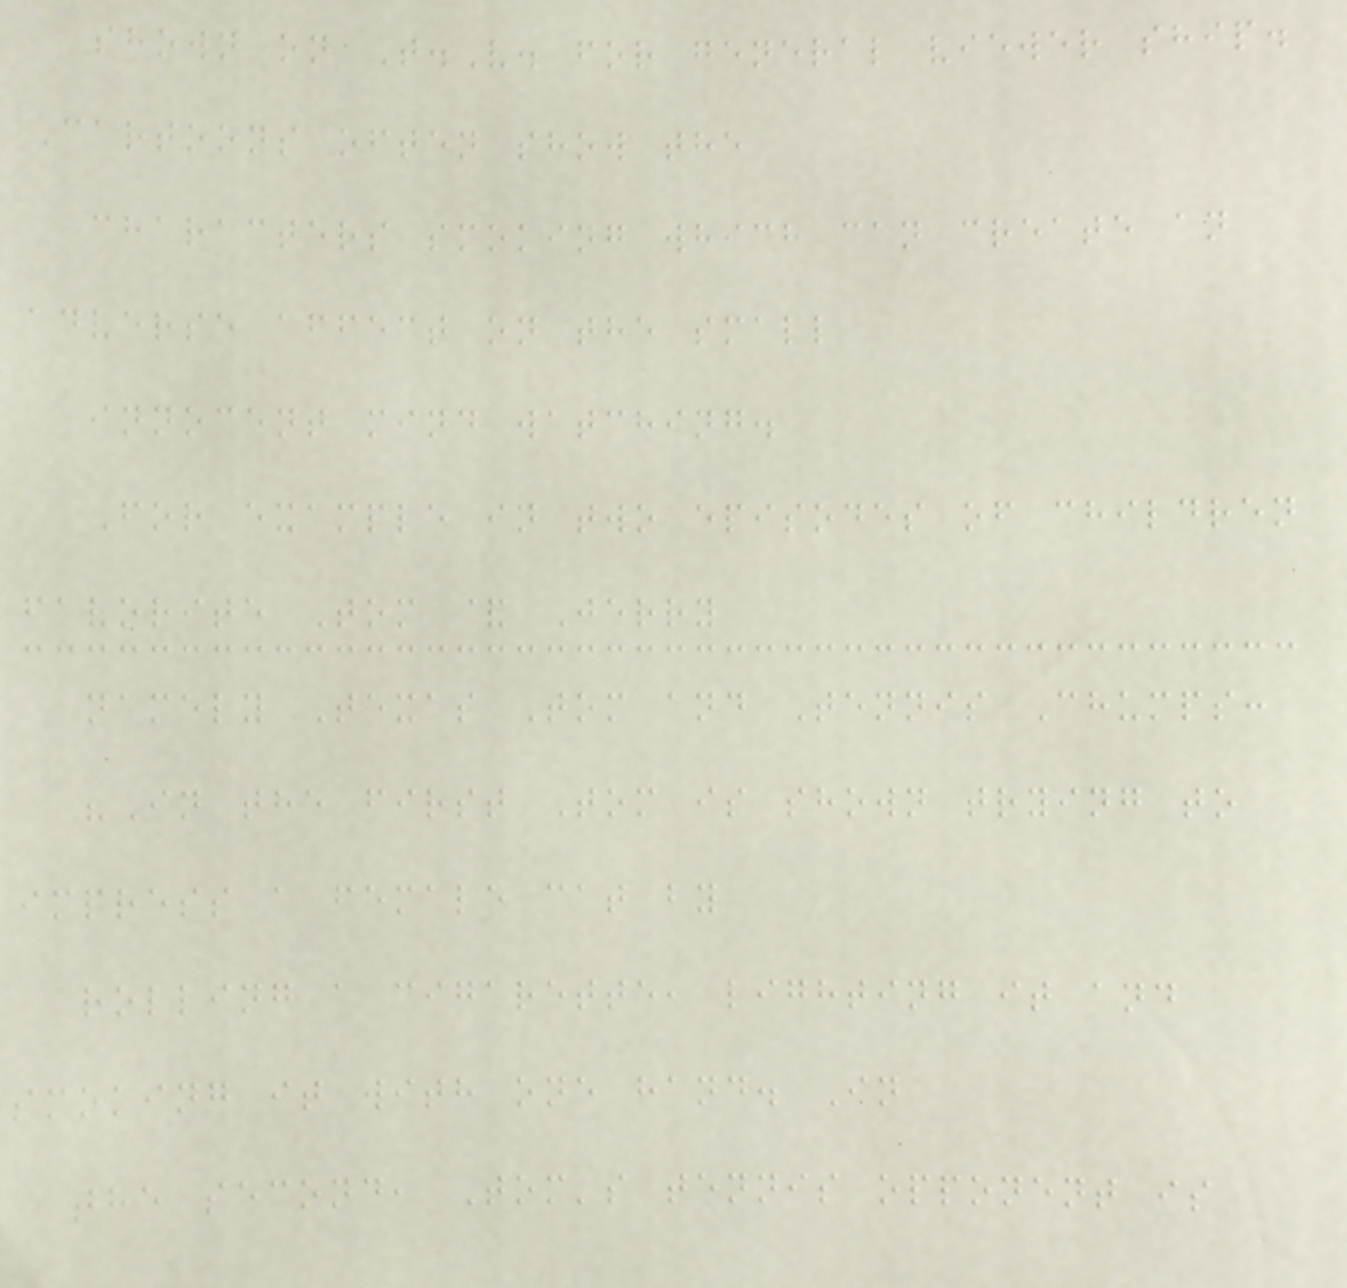shown on T.V. for general viewer ship.
Cartoons often show the
characters smoking which can create an
adverse affect on the small
innocent mind watching.
For example in two episodes of children
favorite Tom & Jerry
namely Texas Tom and Tennis Chumps:
"In the first Tom is shown trying to
impress a female cat by
rolling a cigarette, lighting it and
smoking it with one hand. In
the second, Tom's tennis opponent is
